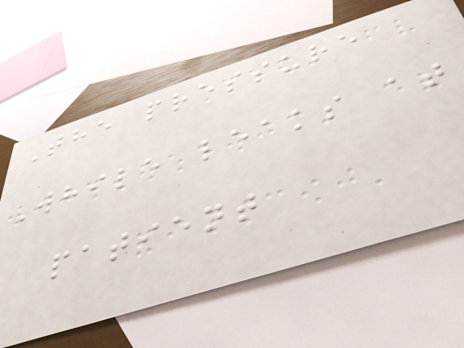The pressure
While leaks at
patient
